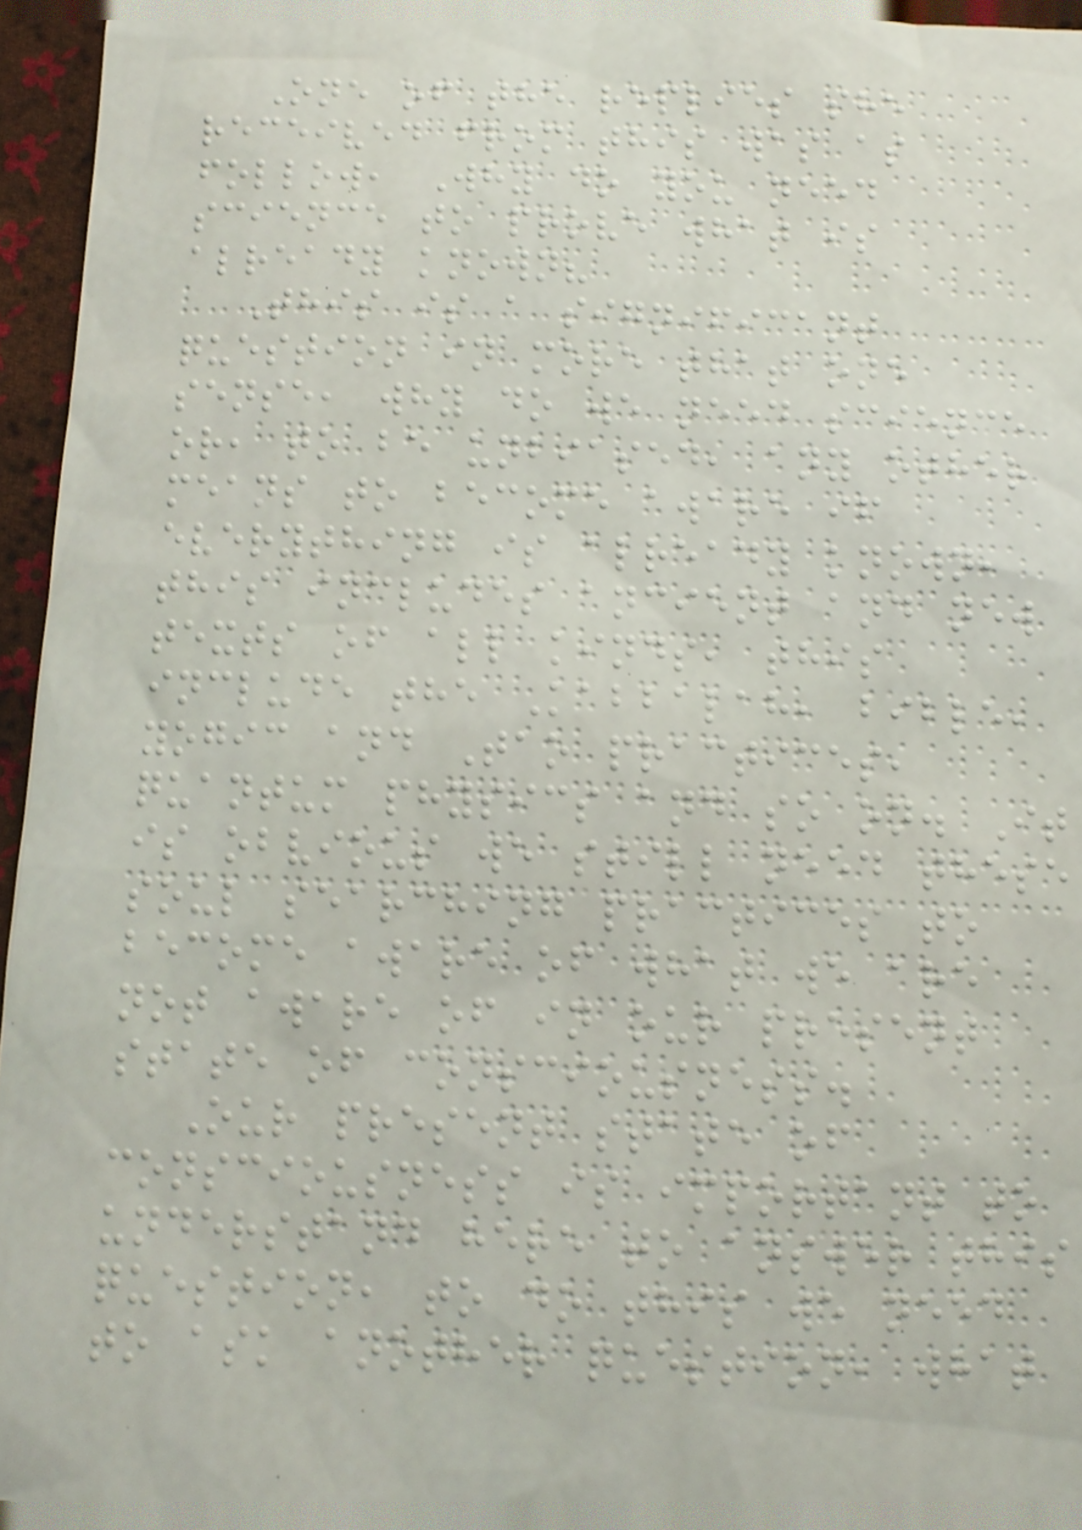One of the replies she
received from this was as
follow, Why do you need
science to prove what is
already known?
This is a significant
question in more that one
sense, why do we need science
or, to be unbiased, any other
means to become aware if
everything is already known,
this includes ancient and new
texts of all kinds, this
include the Kabbalah, bible,
yogic and Tao practices,
quantum physics and so on. It
is obvious we still need these
soul searching practices to
become aware of what we are
not aware of in our present
state of consciousness.
Our present state of
consciousness is important to
understand here to answer this
question, to do this we need
to ask another question, what
